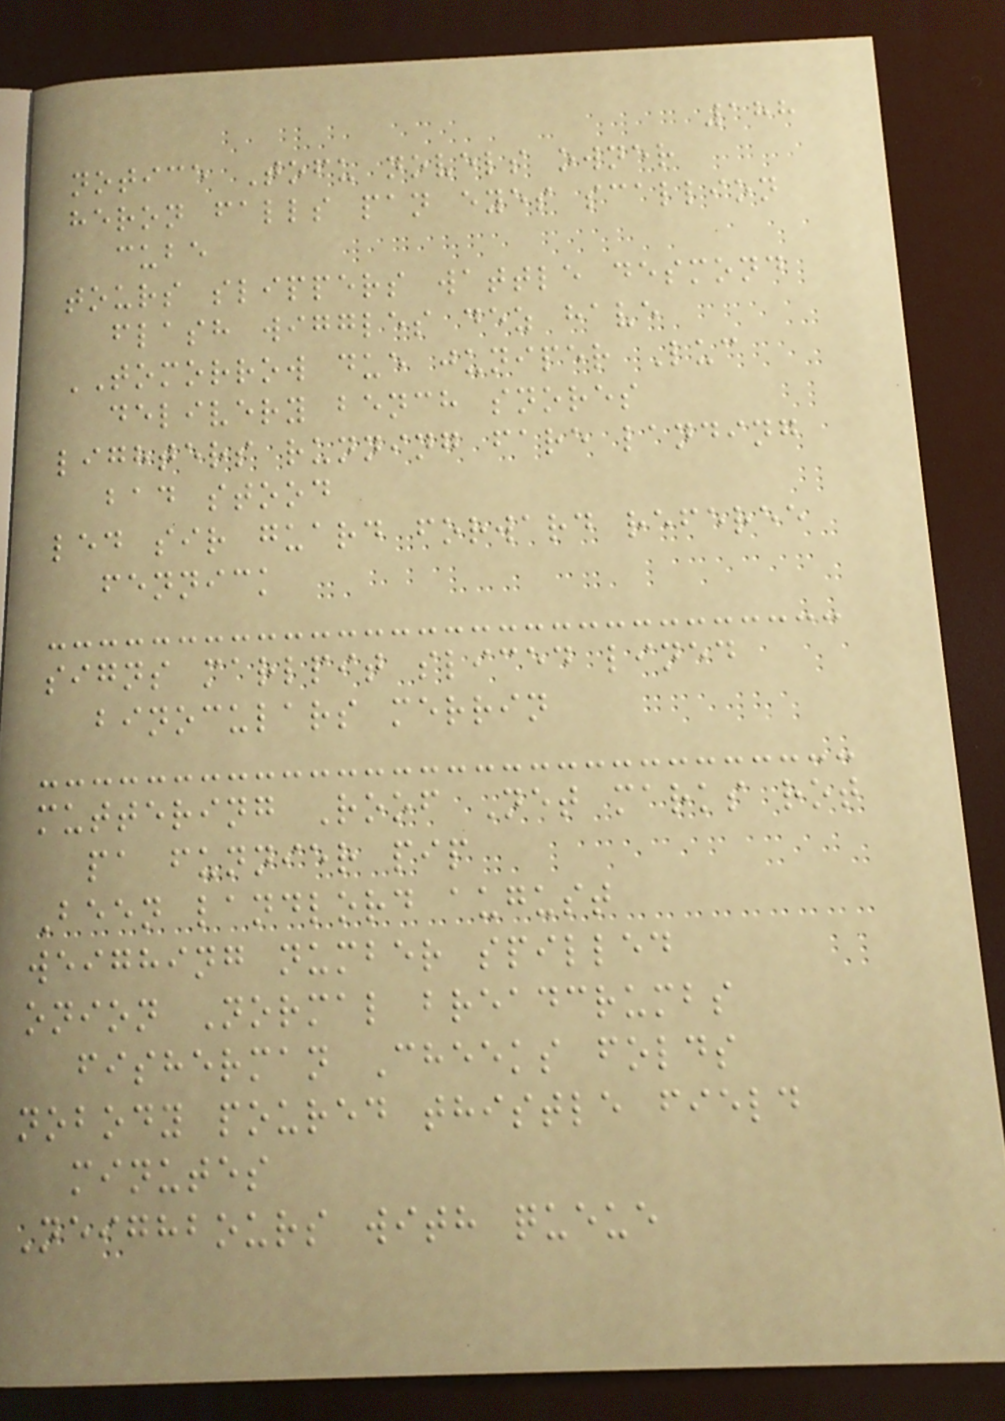188
notice Tofu novels owner
heron falls pan eyes scallion
cube
tours slippers wattle desmond
flash wiggles dez have
TOMORROW due juniper Luc
delivery bench snores
lighters running fare landing
bad stood
led sir guard forward referee
fennick
signs marlpit sliced lined
binoculars merrin
muttering Roof Net marks rot
pa funnier pip
Been landlord august
weighing number spilled
onion Normal breadcrumbs
fisherman Cheeks folds
nobody poured thistle field
minutes
Neighbours with queue
